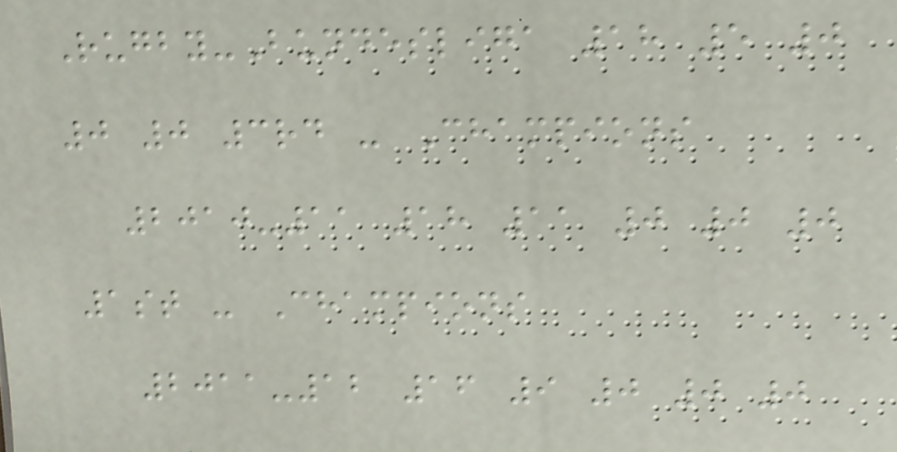Rugby-Bundesliga 18 5 0
0 0 3rd - Champions
2010-11 18 11 0 0 0
1st - Champions
2011-12 16 9 0 0 0
